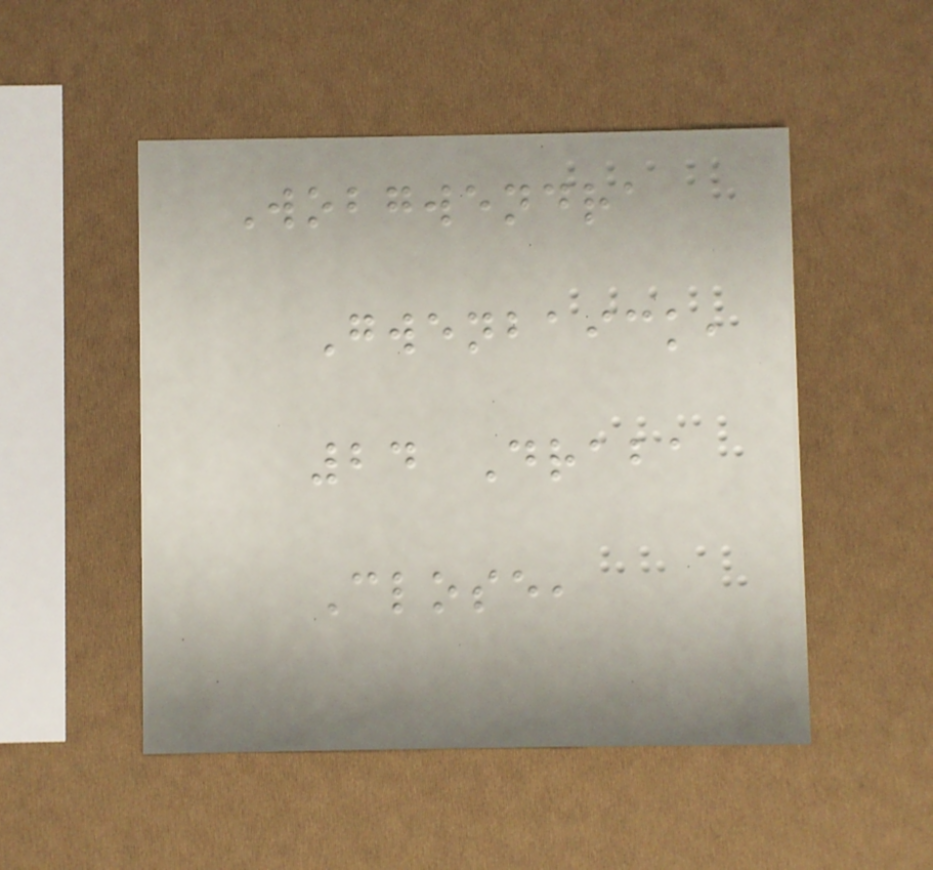Wobgwendra
Gwenbaick,
24 Draba
Close,
